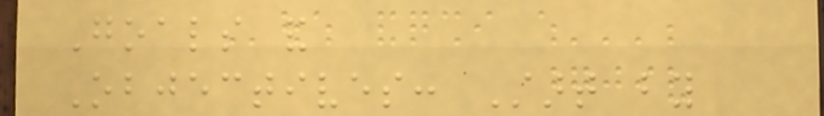Goals and
Objectives: Start by
